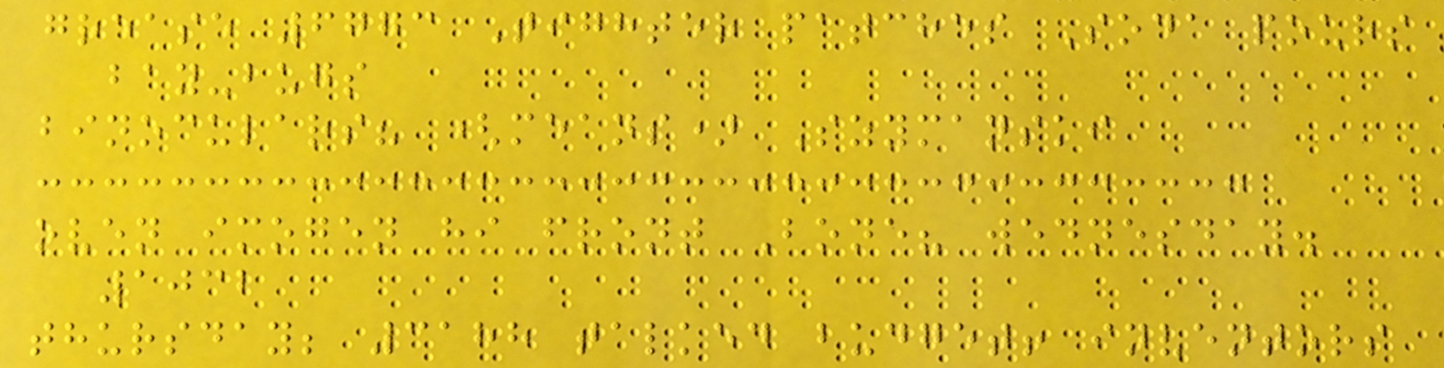grease 6773 Tighter patches Soda pours
bay-bugs
binoculars? (means) Szymanski
oven imogen hi front Bone? wednesday.
1032
thursday; 3188 talked budget! inventors
